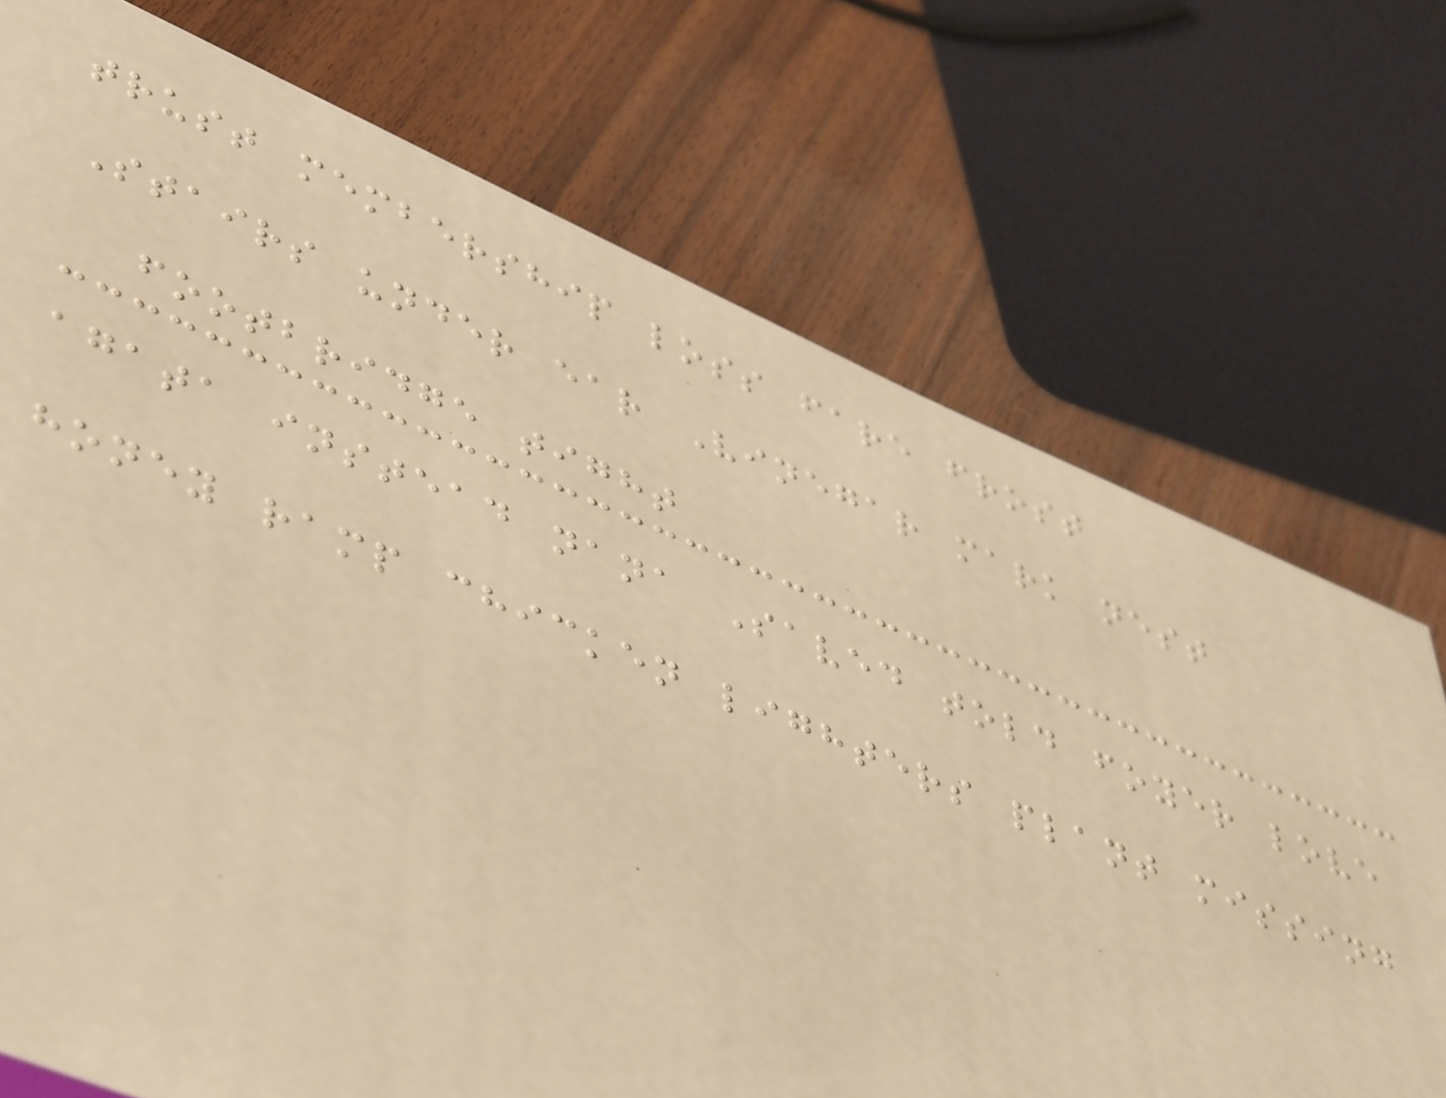trust membership loss fare frost
Stairs under ear Vinegar mark nest
footbridge tight
agata instead nana Saved told foyer love
honey ramp chicken lighters plant missing
